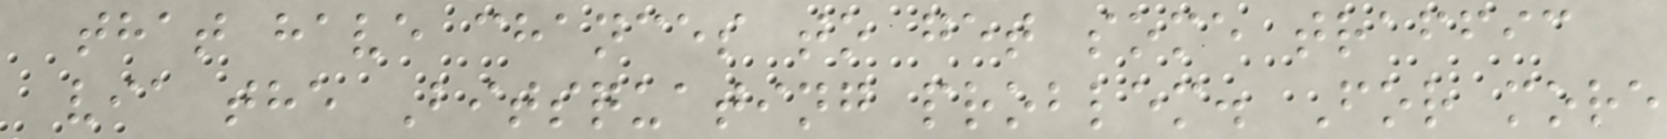that have chances to get some traffic
via the Bitsquating problem. For more
